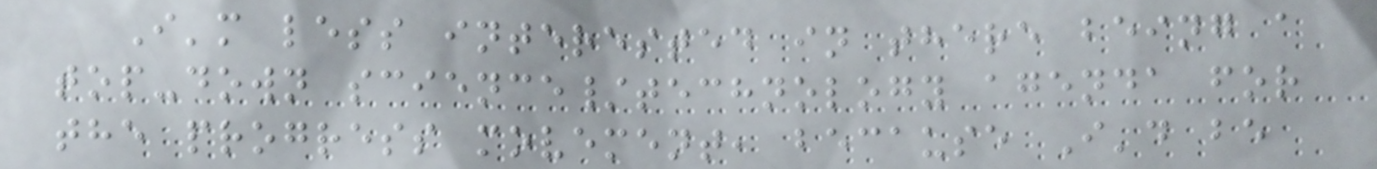I'm less interested in there being a
top-down science/technology agenda for
the progress movement, because I'd be
